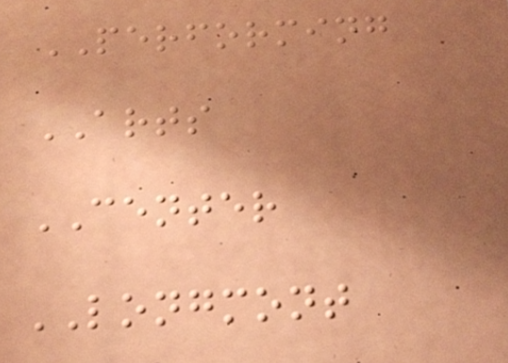PERFORMING
ARTS
CENTER
LONGMONT
